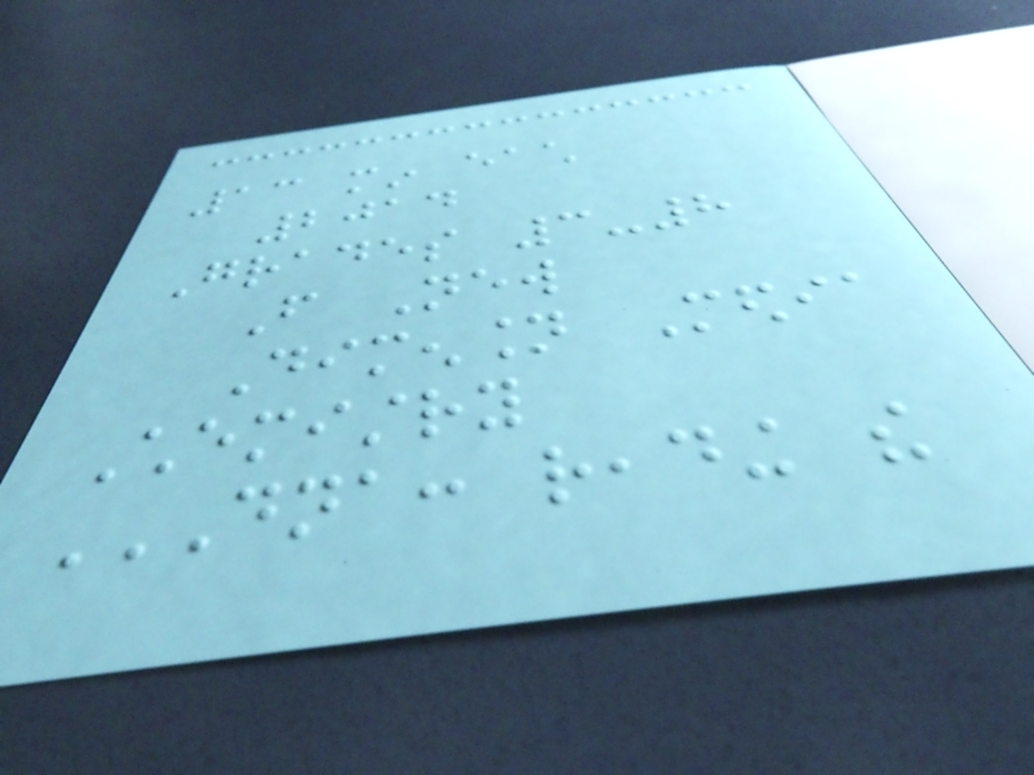13 min each
2014
Grades 3-8
From New
Dimension Media
Chemistry
DNA: READING THE
